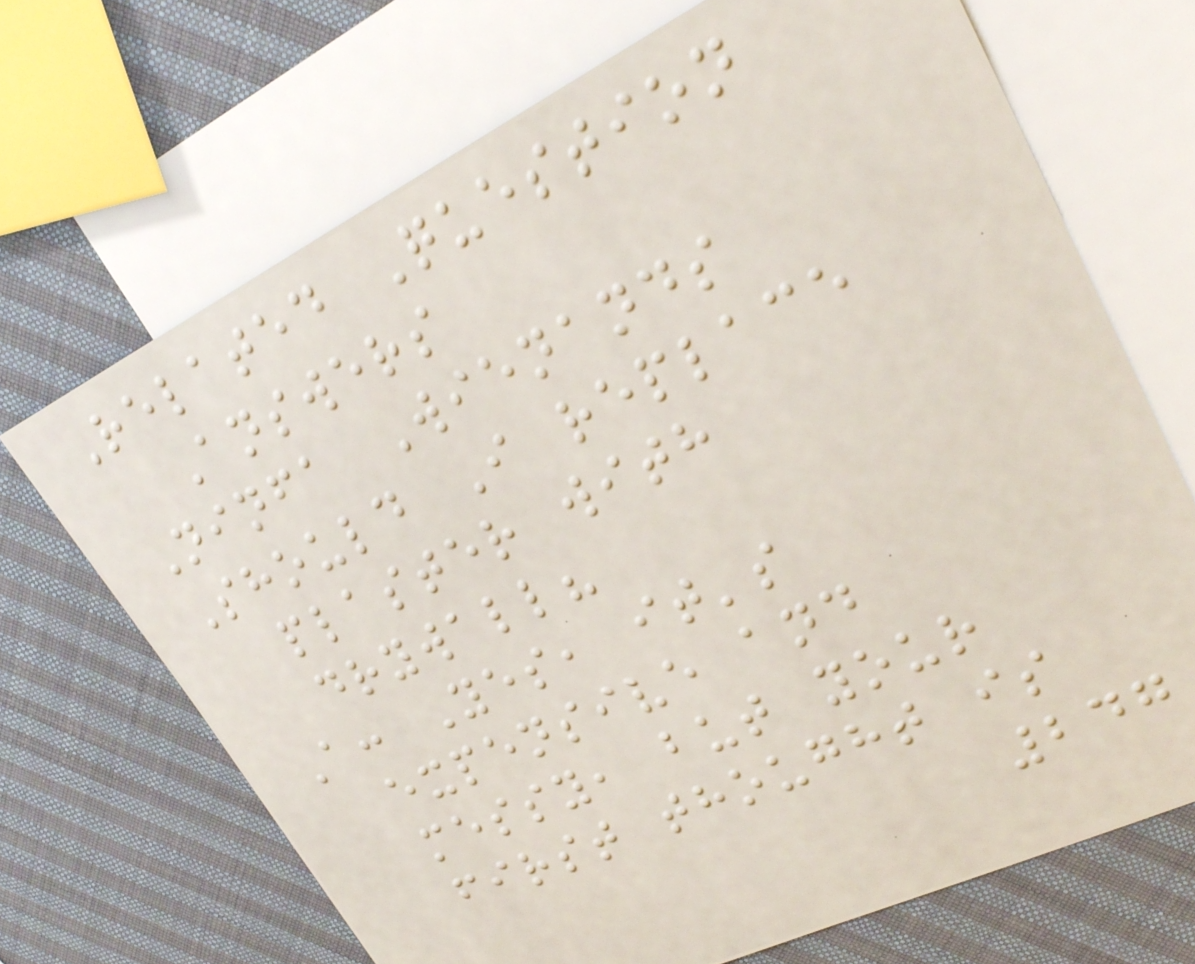Related Question
Answers
Ninfa Wienands
Should I replace
plaster with
drywall?
A: Yes, it's
expensive and
messy, but your
first thought is
247
